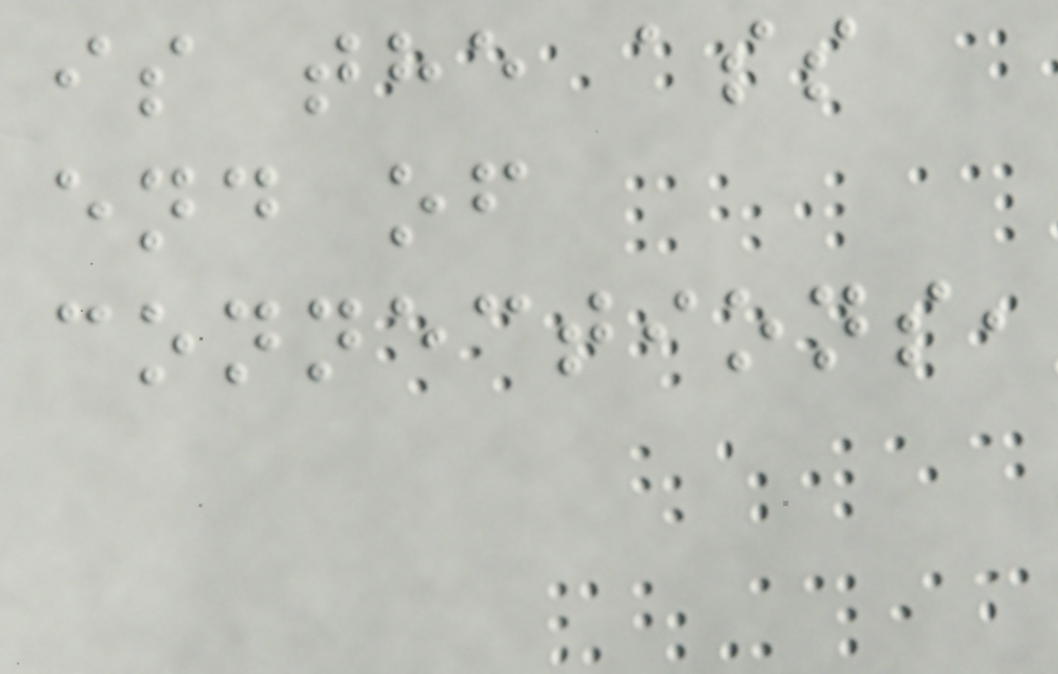is the ass
end of
connections,
